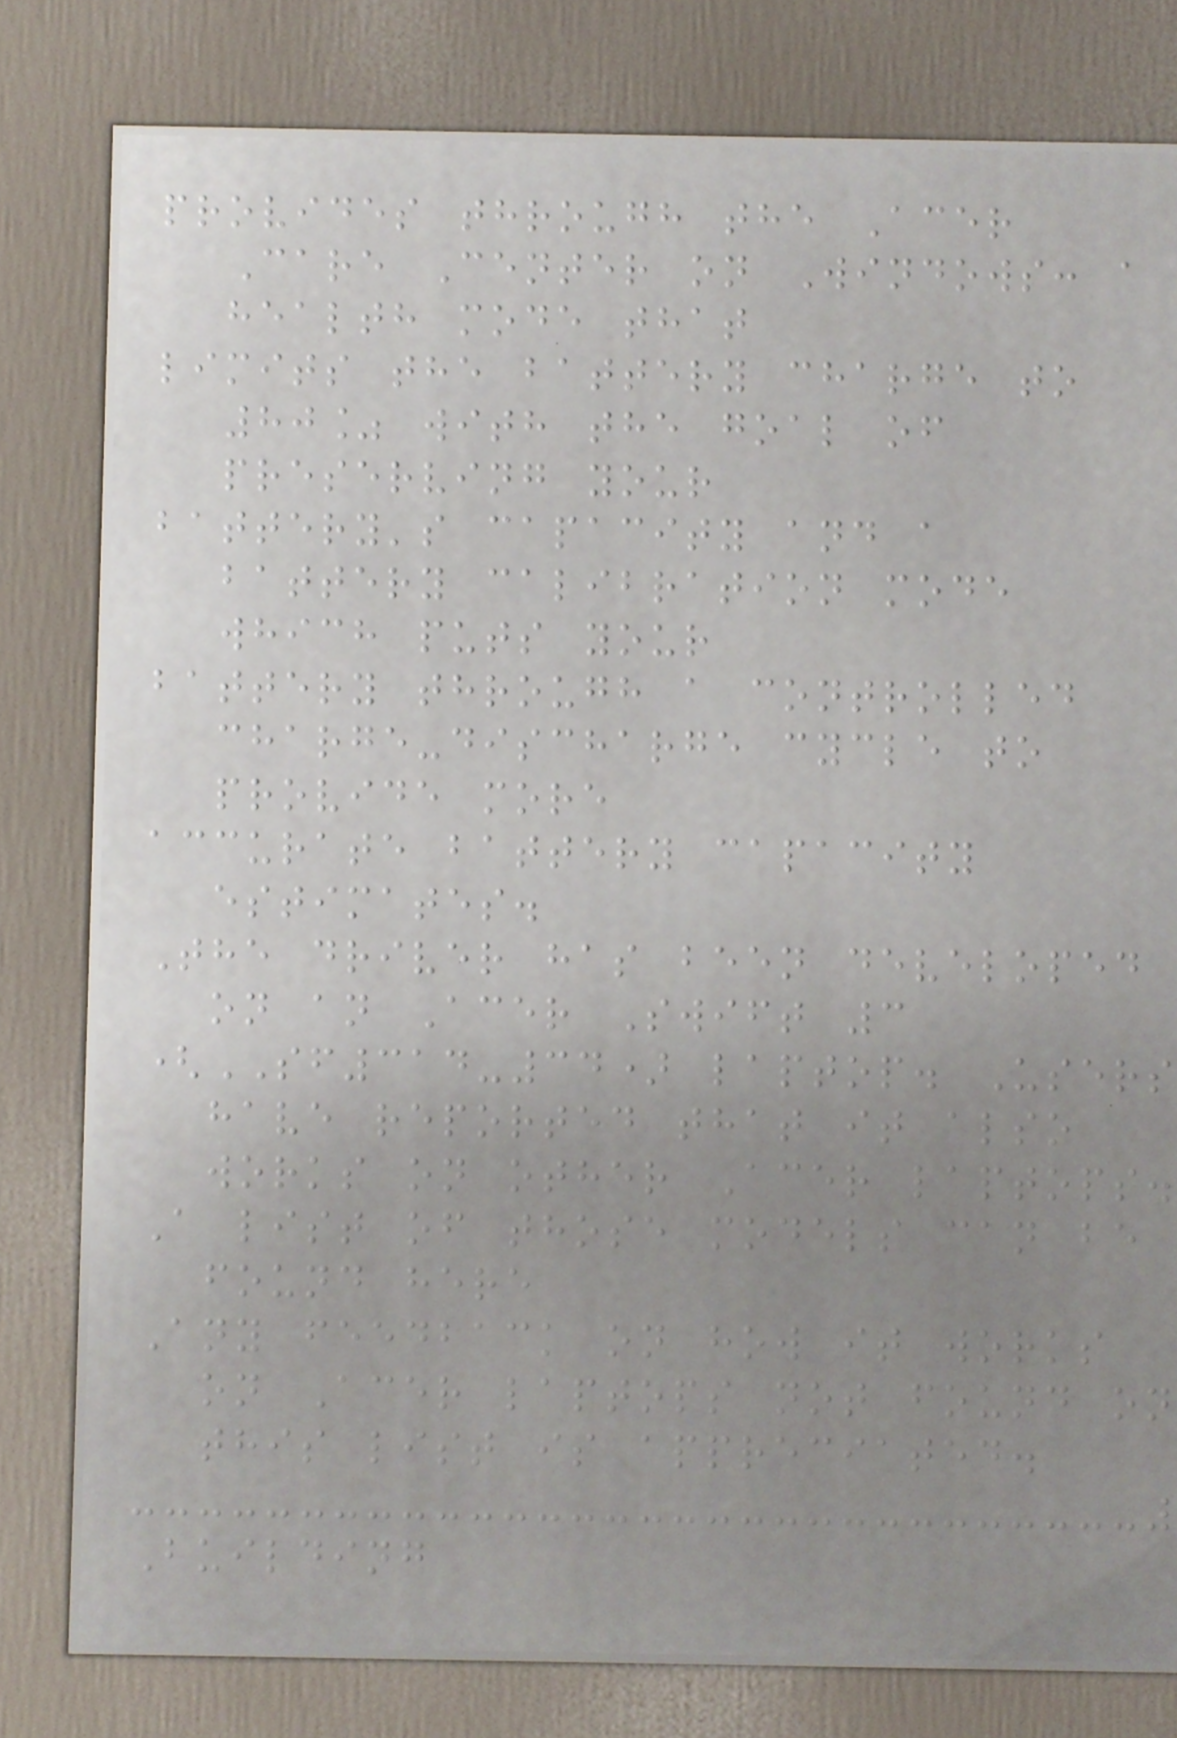provides through the Acer
Care Center on Windows: a
health mode that
limits the battery charge to
80% with the goal of
preserving your
battery's capacity and a
battery calibration mode
which puts your
battery through a controlled
charge-discharge cycle to
provide more
accurate battery capacity
estimates.
The driver has been developed
on an Acer Swift 3
(SF314-34) laptop. Users
have reported that it also
works on other Acer laptops.
A list of those models can be
found here
Any feedback on how it works
on Acer laptops not found on
this list is appreciated.
Building
